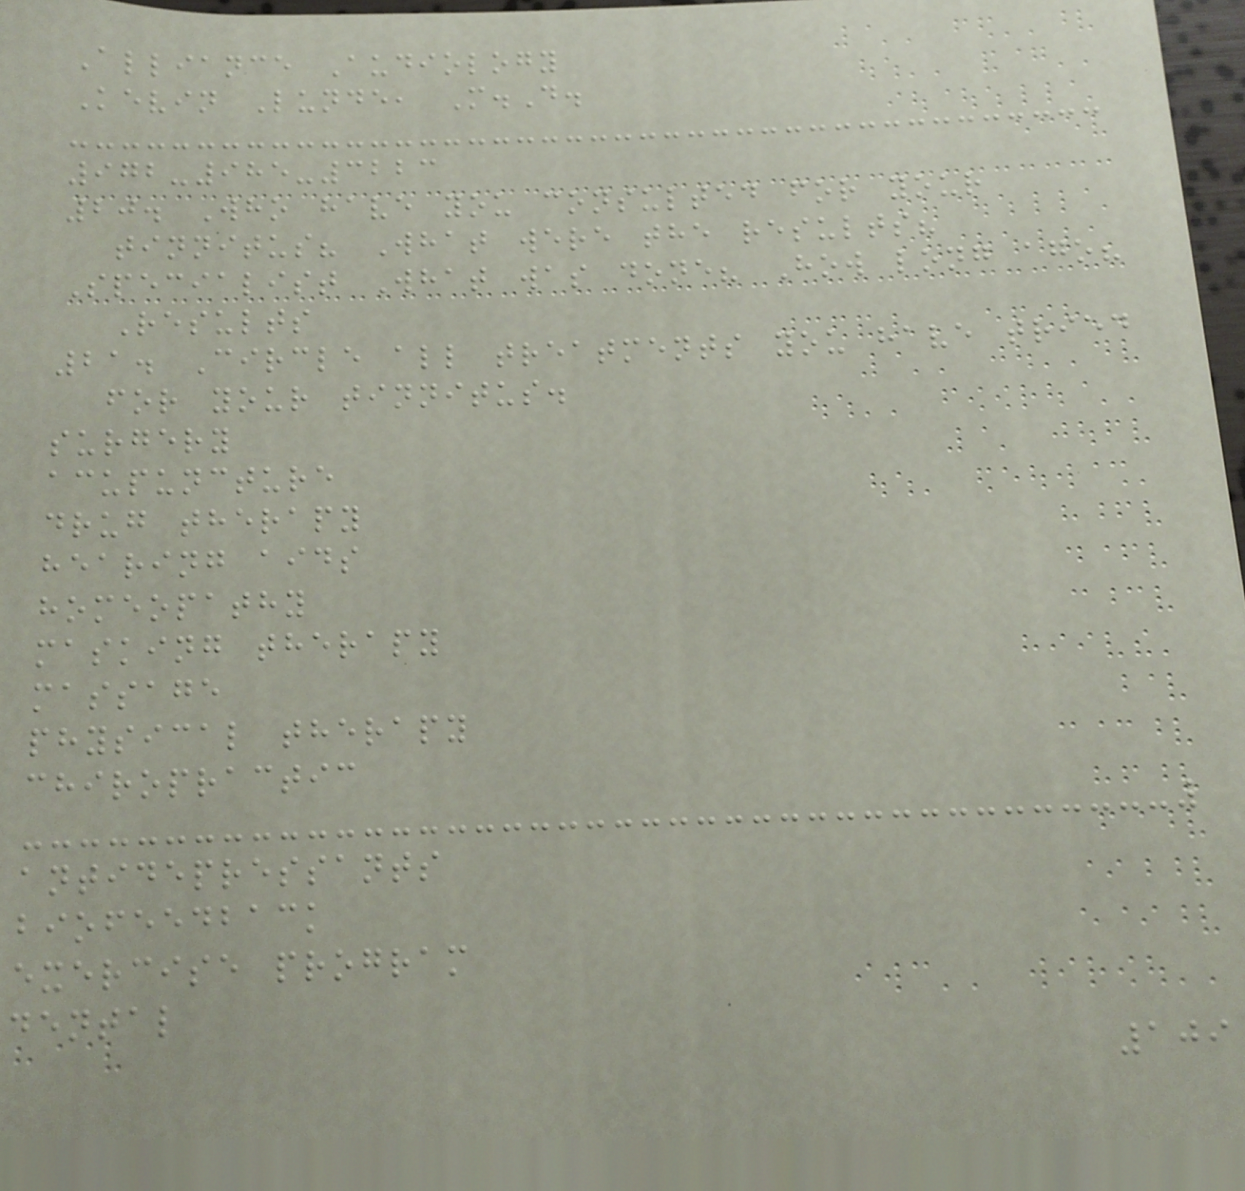Alliance Audiology
Kevin Lunde, M.D.
972-985-3223
20. Who have you consulted for your
tinnitus? What were the results?
Specialist What was done? How long ago?
Results
21. Circle all treatments you have tried
for your tinnitus.
surgery
acupuncture
drug therapy
hearing aids
homeopathy
masking therapy
massage
physical therapy
chiropractic
antidepressants
biofeedback
exercise program
dental
109
